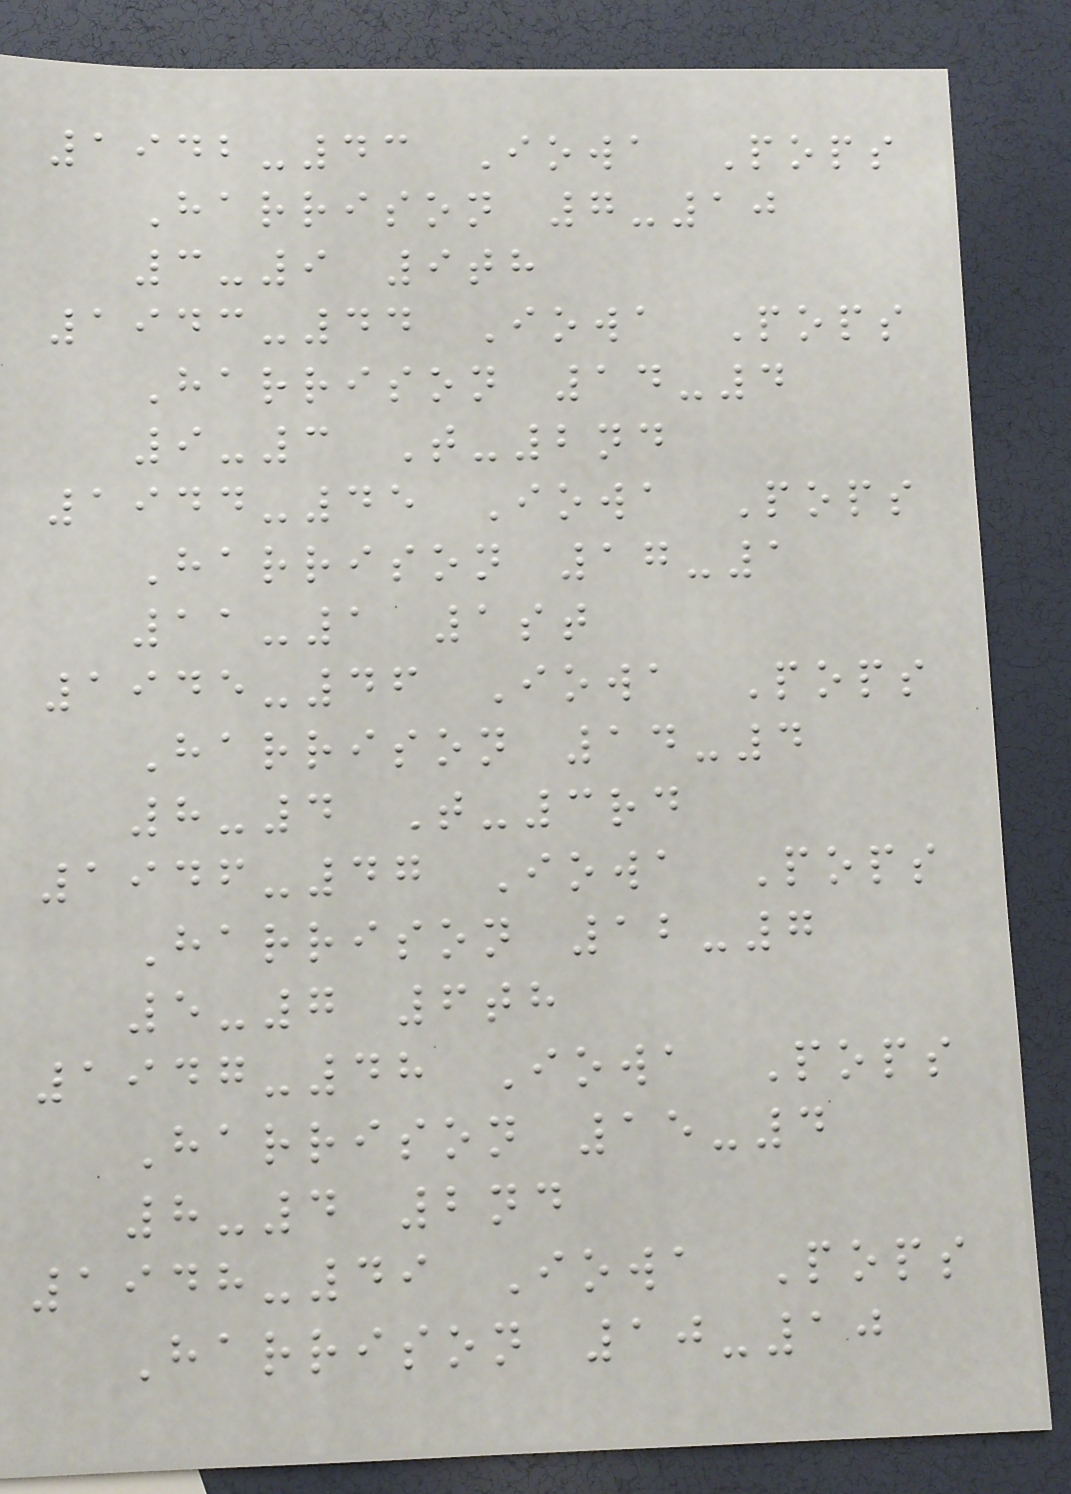1942-43 Iowa Pops
Harrison 7-10
3-9 9th
1943-44 Iowa Pops
Harrison 14-4
9-3 T-2nd
1944-45 Iowa Pops
Harrison 17-1
11-1 1st
1945-46 Iowa Pops
Harrison 14-4
8-4 T-3rd
1946-47 Iowa Pops
Harrison 12-7
5-7 6th
1947-48 Iowa Pops
Harrison 15-4
8-4 2nd
1948-49 Iowa Pops
Harrison 10-10
